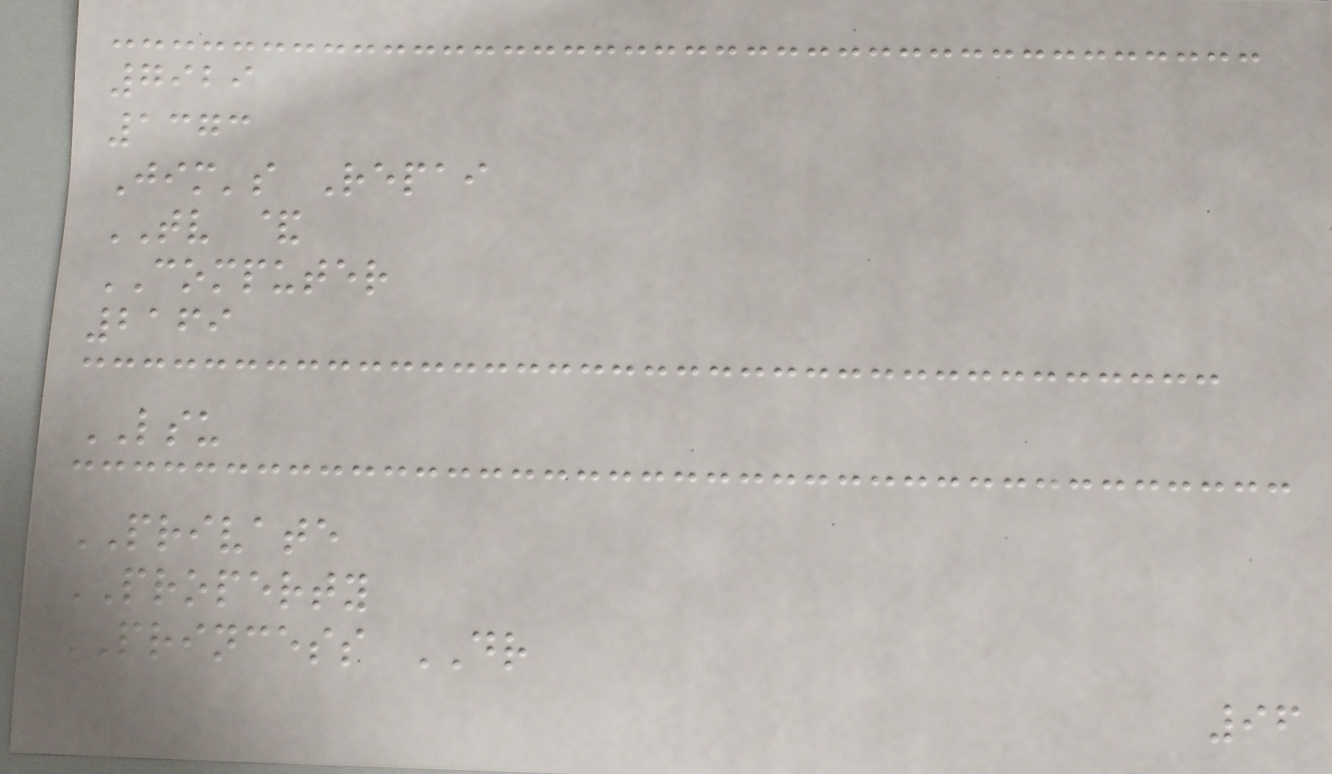7929
1373
Jim's Repai
TV &
COMPUTER
2169
LSU
PRIVATE
PROPERTY
PRINCESS DR
96
